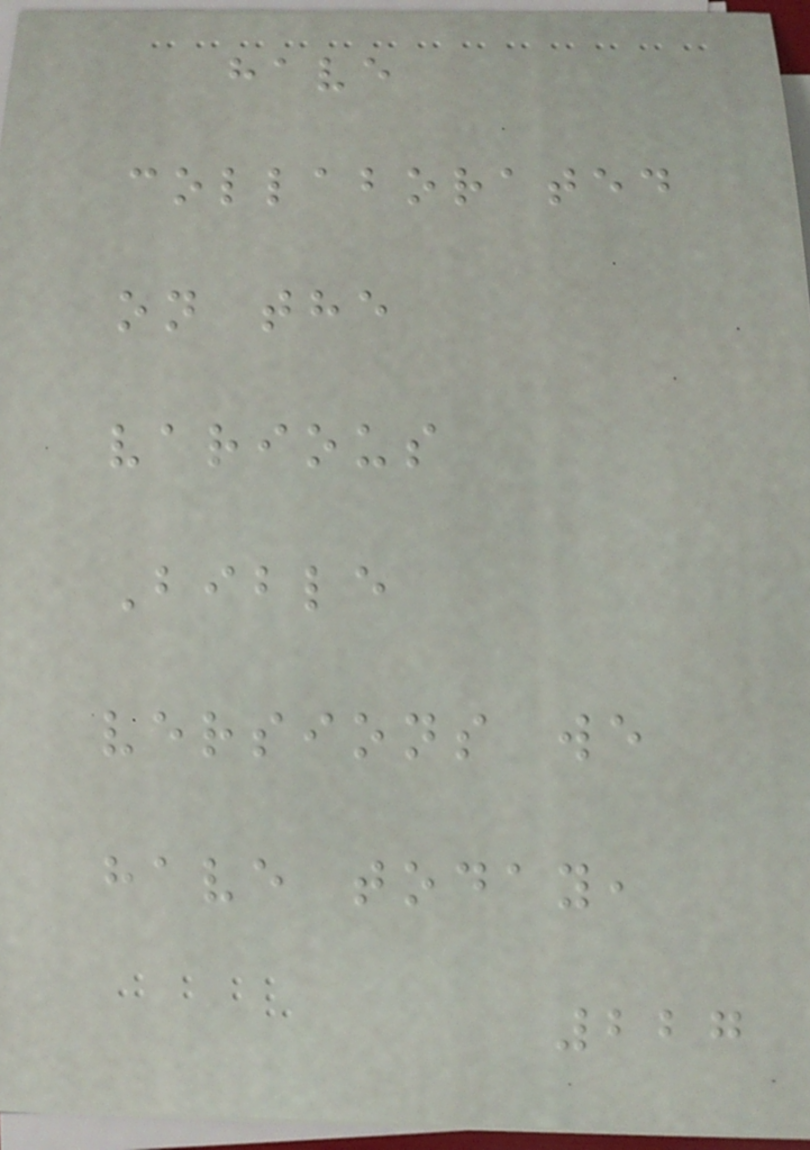have
collaborated
on the
various
Bible
versions we
have today,
227
